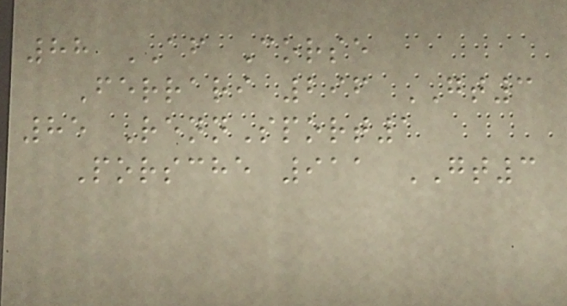88 AF Corse
Ferrari 296 GT3
85 RennSport1
Porsche 911 GT3
